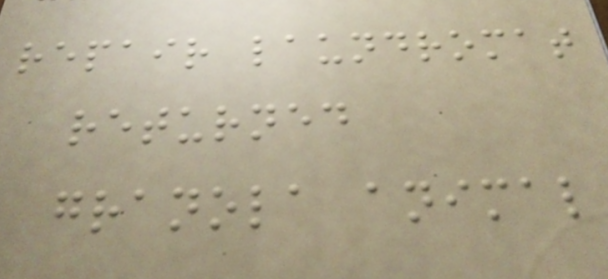repair laundromat
returned
granola animal
